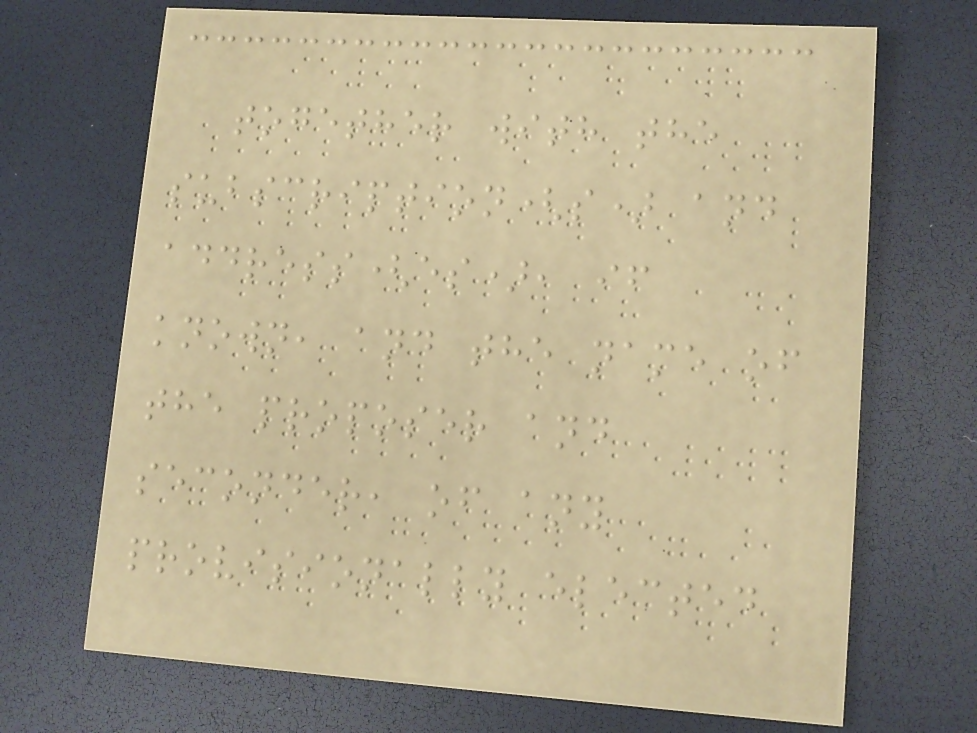together with the
subscription(s) and
address(es), if
known, and the name of
the proposer and
seconder, of any
provisionally elected
